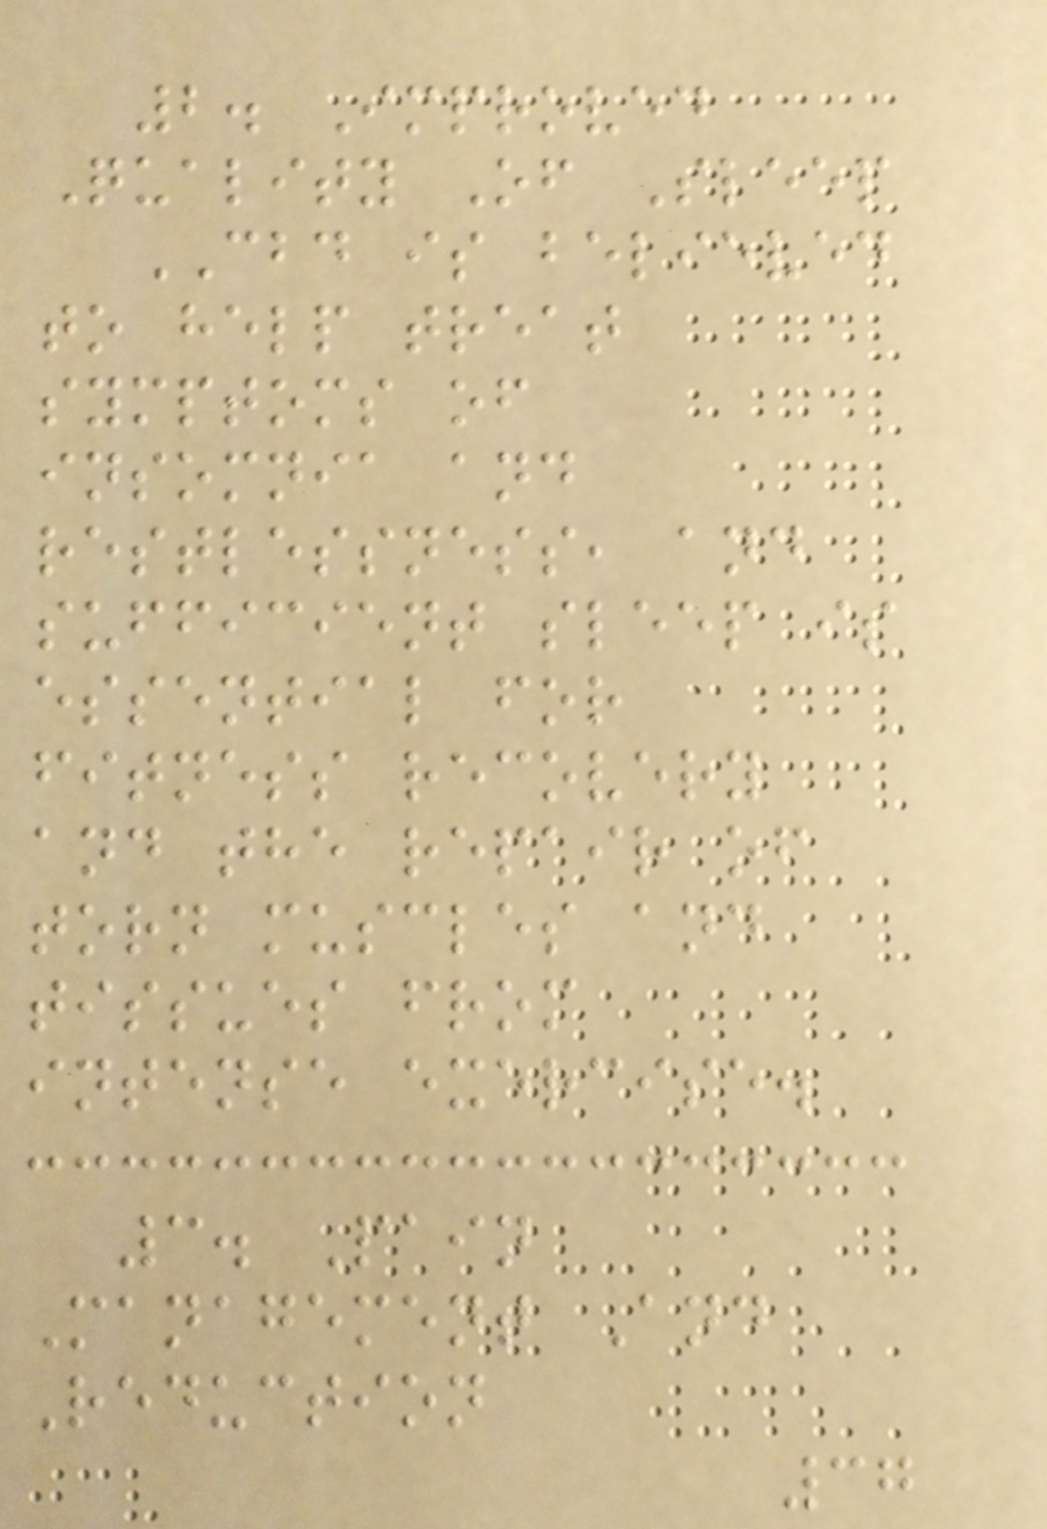2. Improved
Quality Of Sleep
CBD is believed
to help treat
symptoms of
insomnia and
restlessness, and
sufficient sleep is
essential for
fitness recovery
and the repair of
torn muscles and
tissues from
intense exercise.
3. Pain
Management And
Reduction
37
